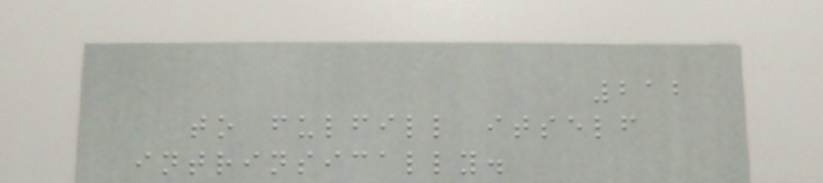212
to fulfill itself
intrinsically.
